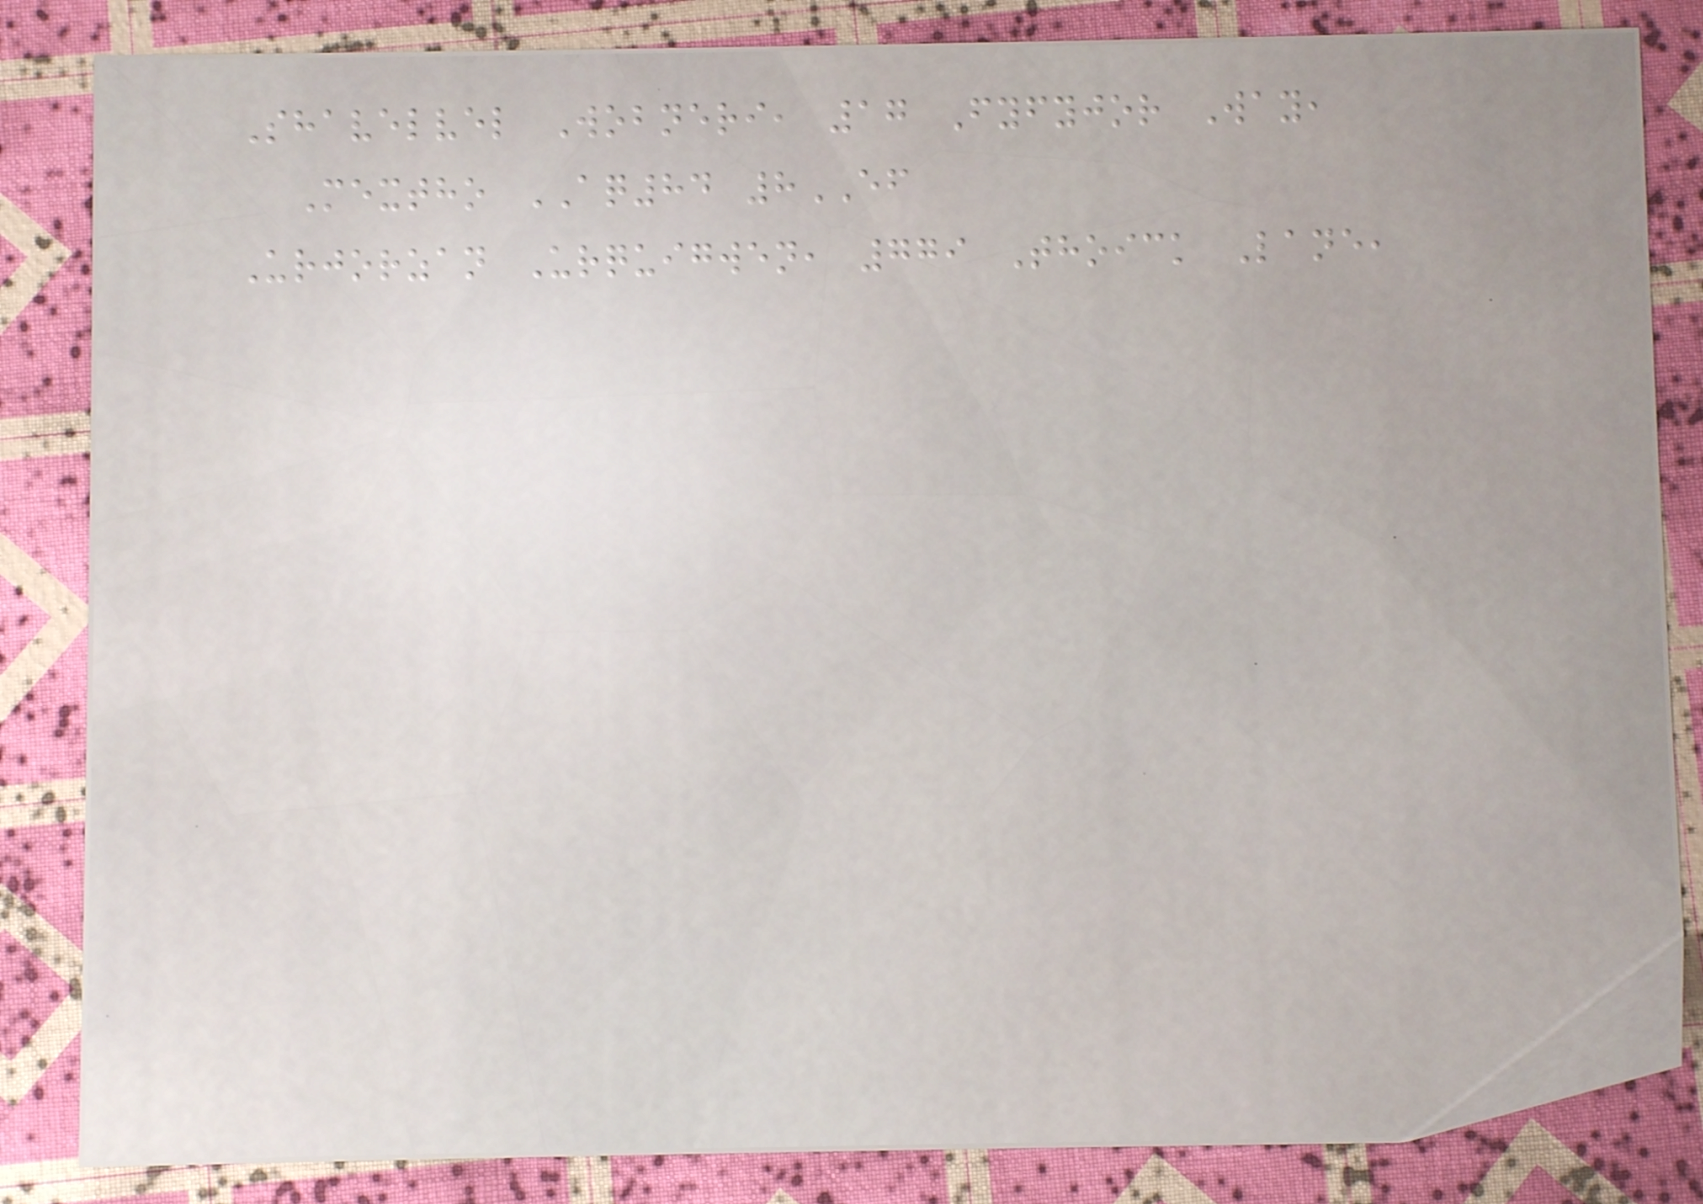Shavelvel Wobneri, 17 Fyfyjor Way,
Mextho AQ84 8EF
Urjorzan Urquigwen, 779 Thoick Lane,
